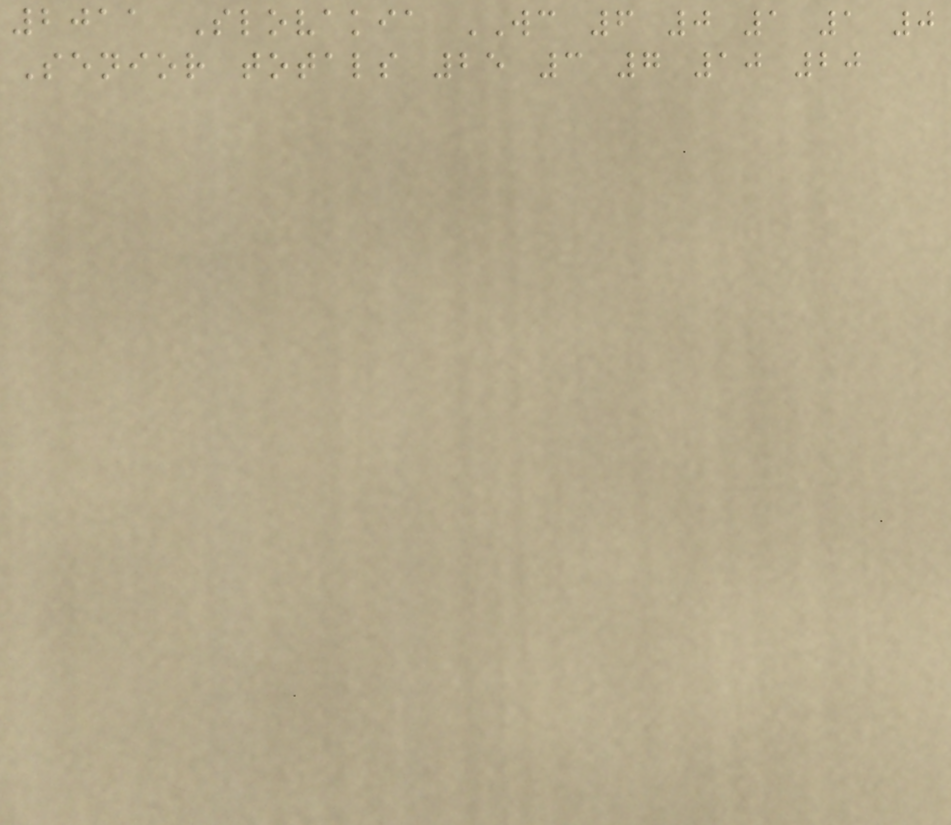2011 Slovakia WC 6 0 1 1 0
Senior totals 25 3 7 10 20
